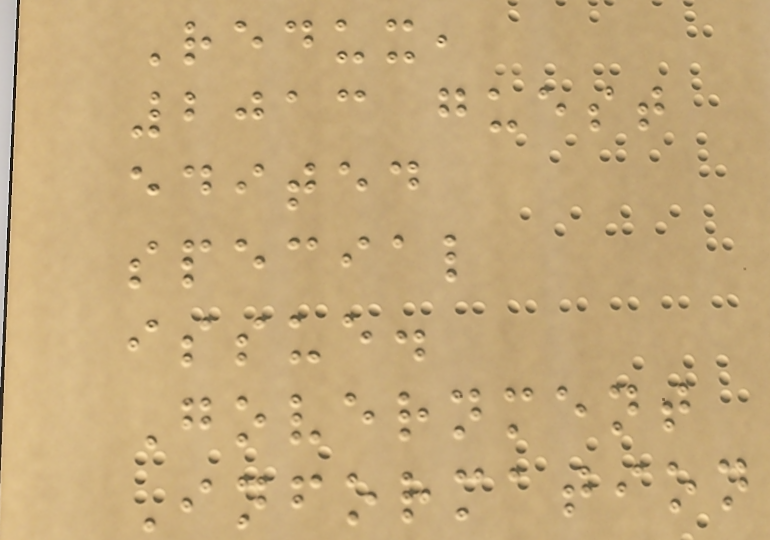Redux,
2013 guest
edited
special
issue.
Government
Information
